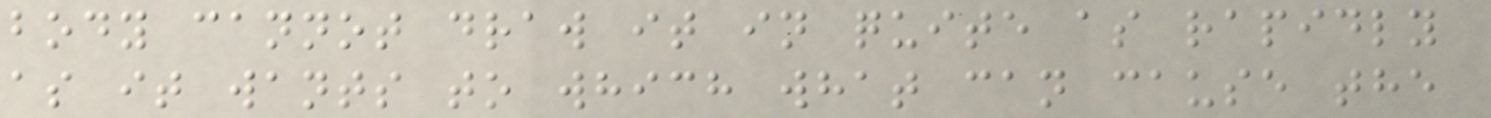body cannot draw it in quite as rapidly
as it wants to which what can cause the
